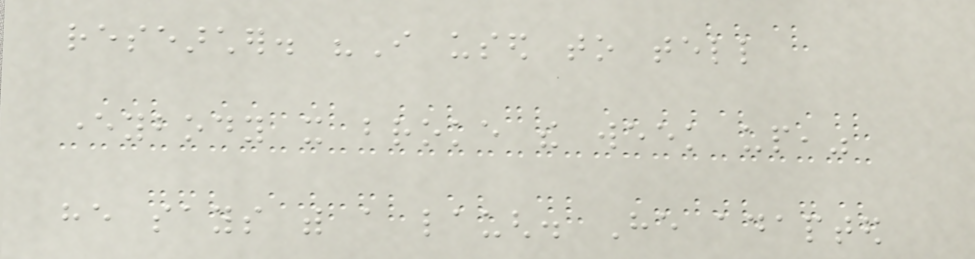researcher. "I used to tell
everybody it broke the week up,"
he says with a laugh. He adapted
